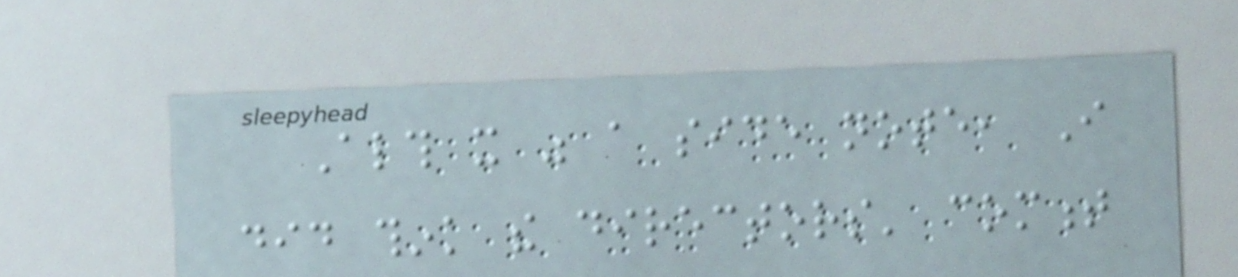Although it was a side note, I
did think the directors' comment
